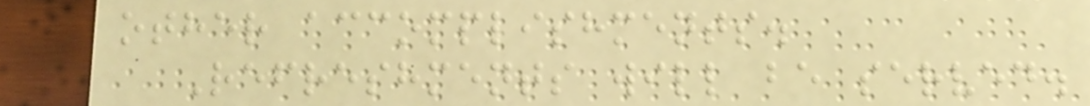other accomplishments.
Refreshments will be served.
